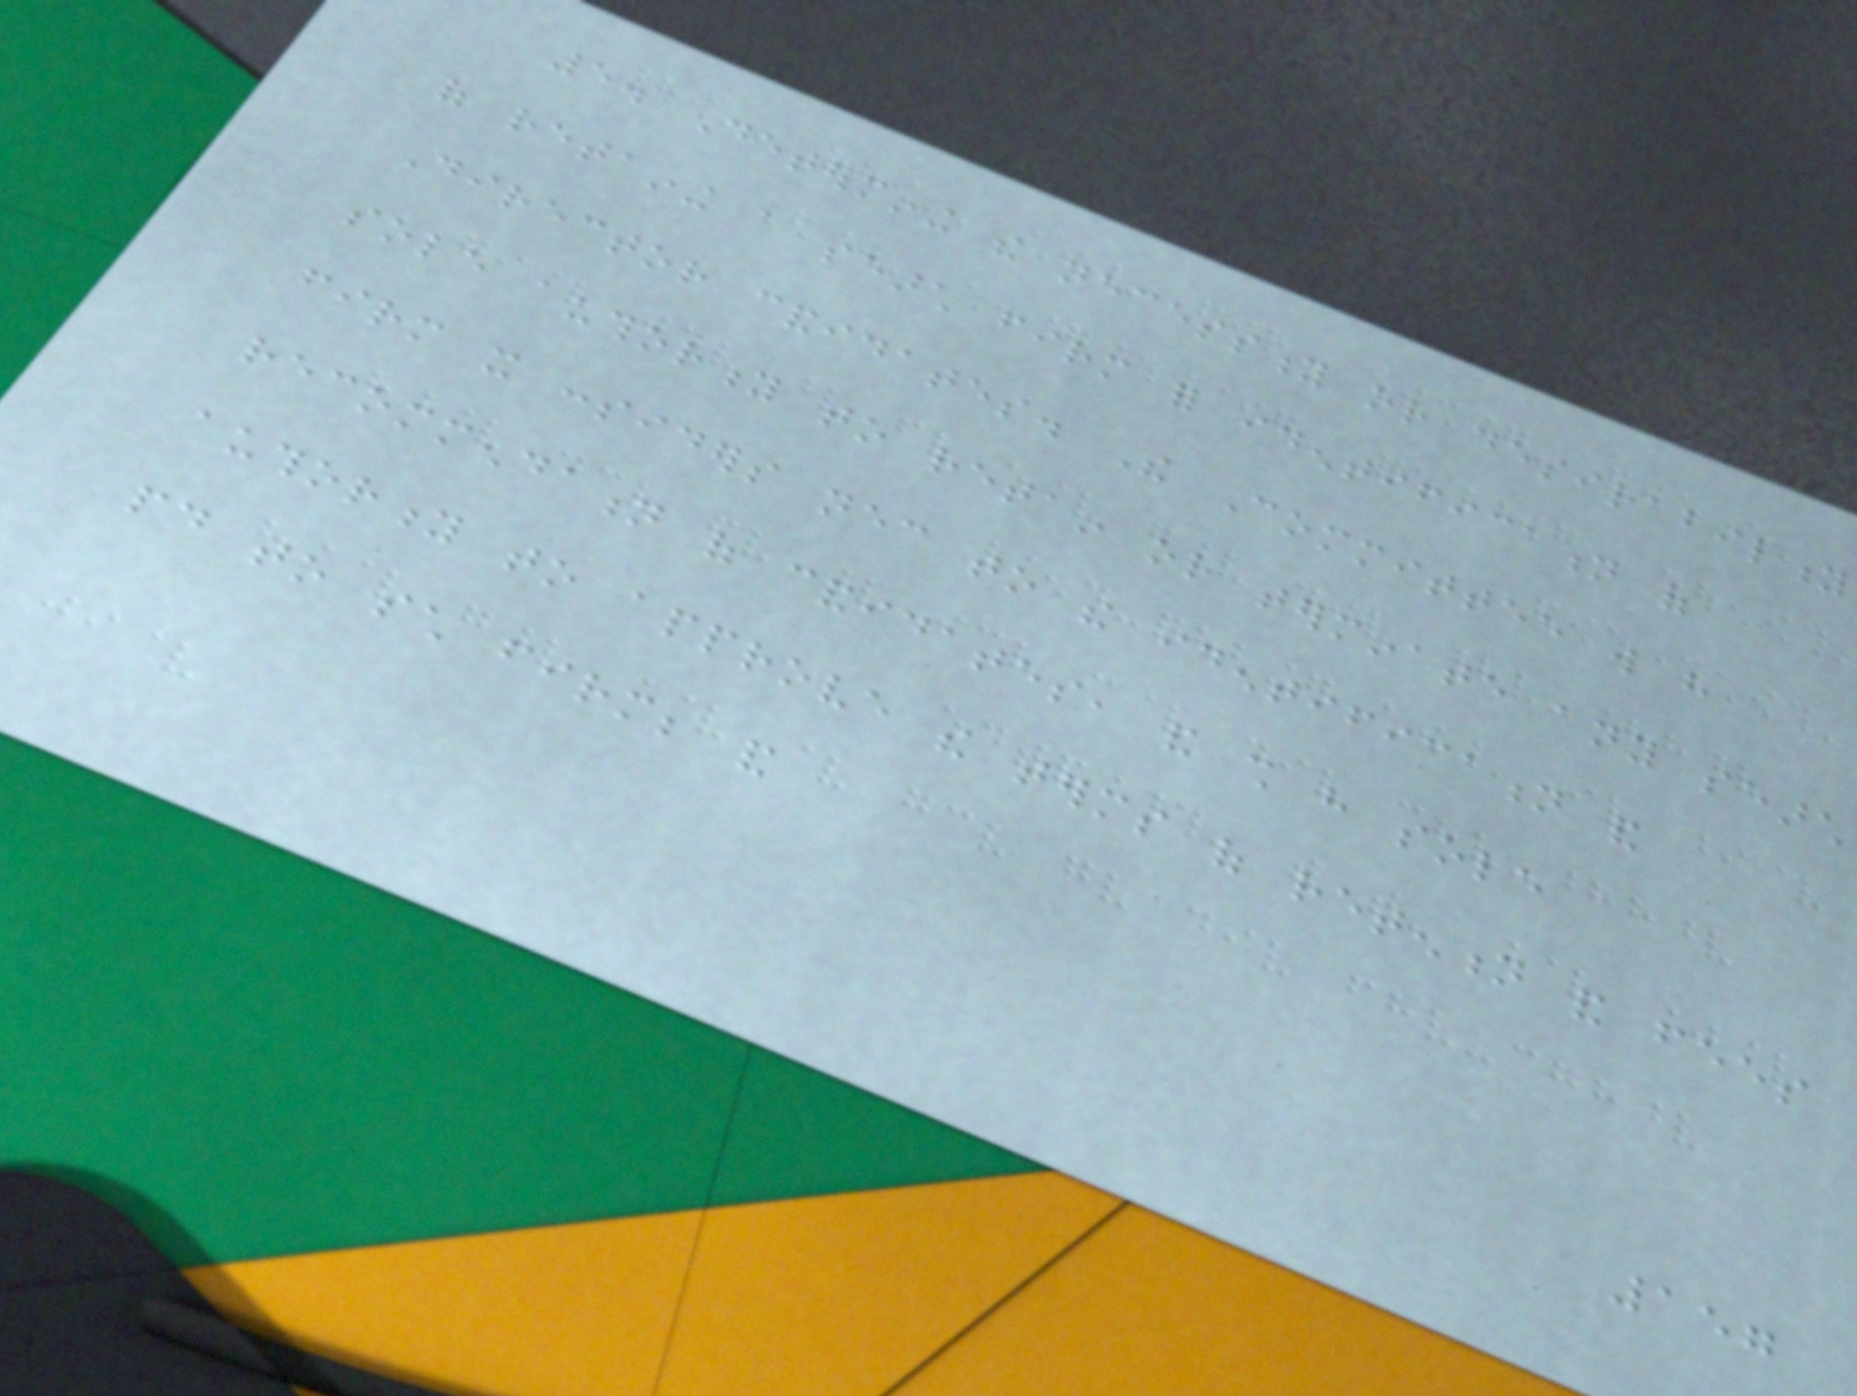5. Determining the necessity or desirability
of retaining a search firm for identification of
Director candidates. The Committee will have
sole authority to retain or terminate any search
firm it considers necessary to the identification and
recommendation of candidates, and shall have sole
authority to approve the terms of retention and fees
paid to such firm; and
157
